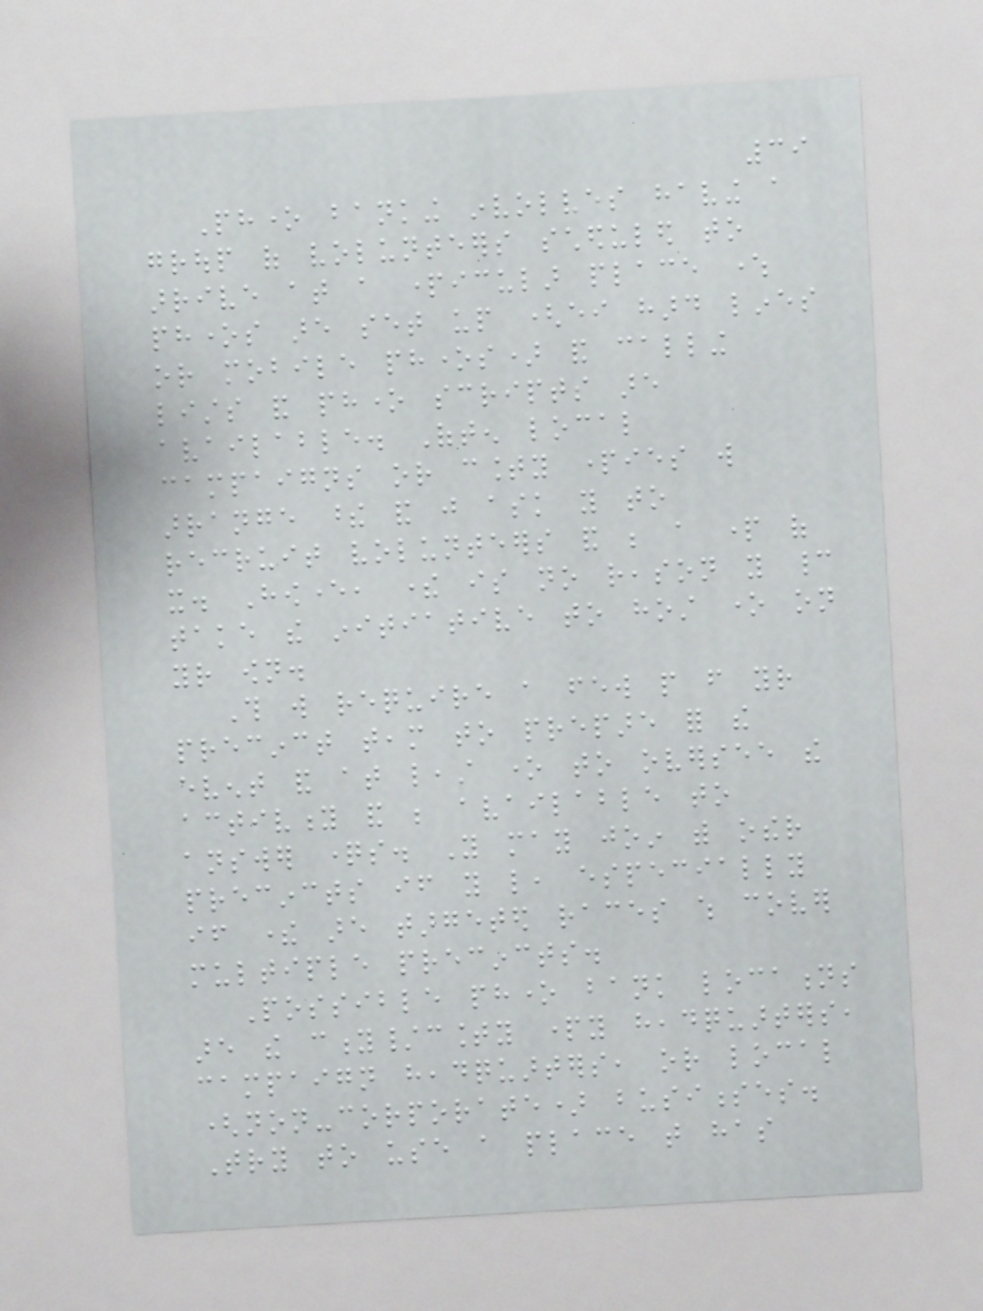39
Phone banking involves having a
group of volunteers scheduled to
arrive at a particular place where
phones are set up (either hard lines
or mobile phones) and calling
lists and phone scripts are
available. Often local
campaigns or county parties will
arrange these and just ask you to
recruit volunteers and be a part of
it. However, there is no reason you cannot
take the initiative to host one on
your own.
This will require a few people from your
precinct team to prepare for the
event and at least one to oversee the
activity and be available to
answer questions. You may join with other
precincts if you like, especially
if there are targeted races which cover
multiple precincts.
Possible phone bank locations
are the city/county party headquarters,
campaign headquarters, or local
(non-corporate) businesses.
Try to use a place that has
